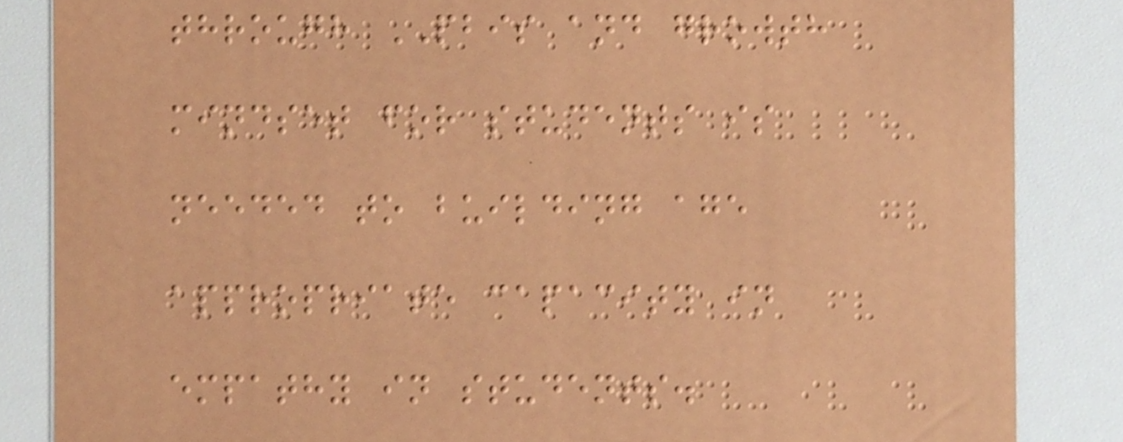through PBIS and growth
mindset for students is
needed to building age
appropriate capacity in
empathy in students.
